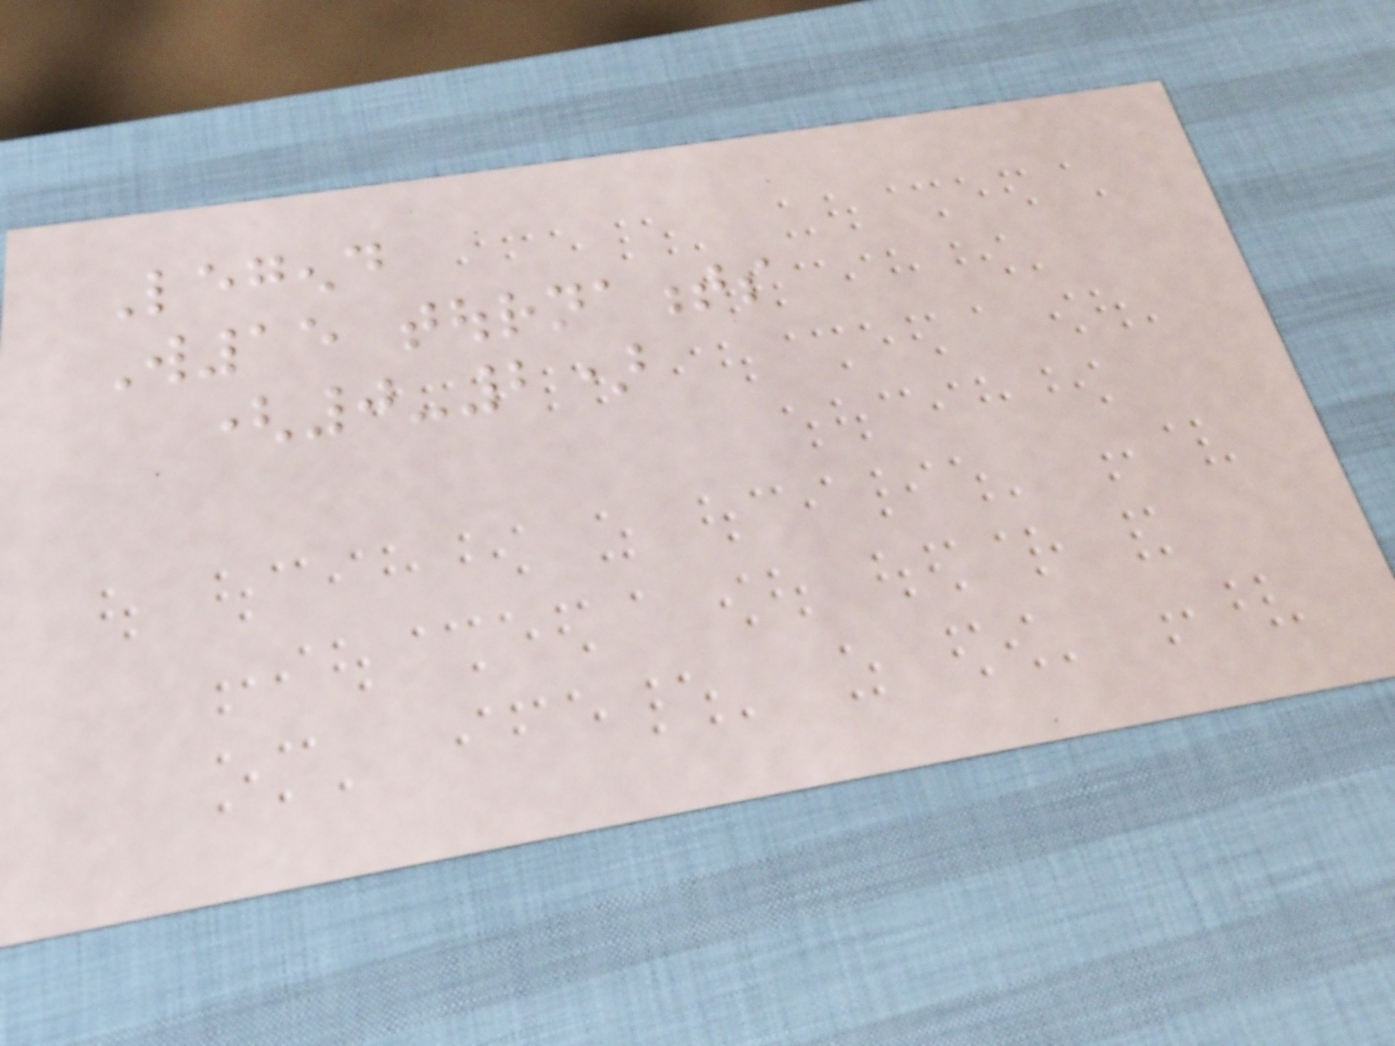Legend
W15 tournaments
(0-2)
